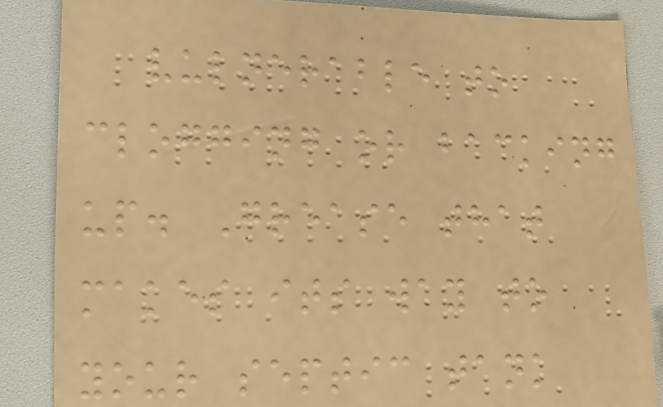vulnerable to
clogging or backing
up. Grease that
makes its way to
your septic tank
